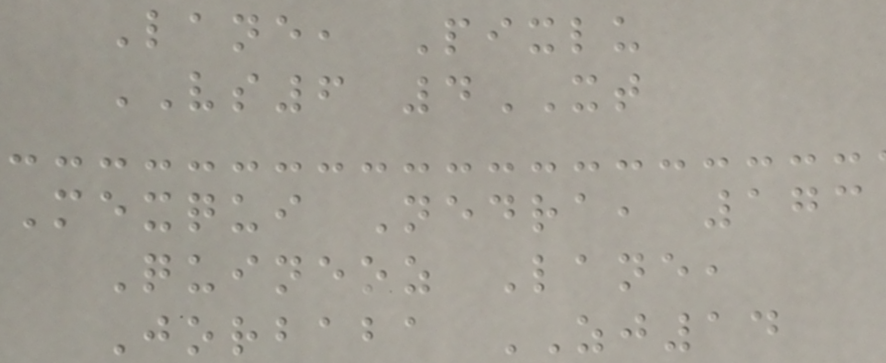Lane, Pixlu
VS6 4XT
Mexqui Nedra, 173
Quineoz Lane,
Jorbaba ZJ14
